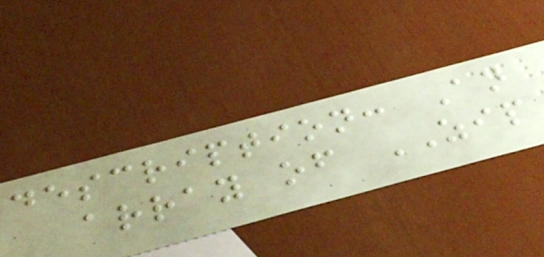description: An
array of ZIP
